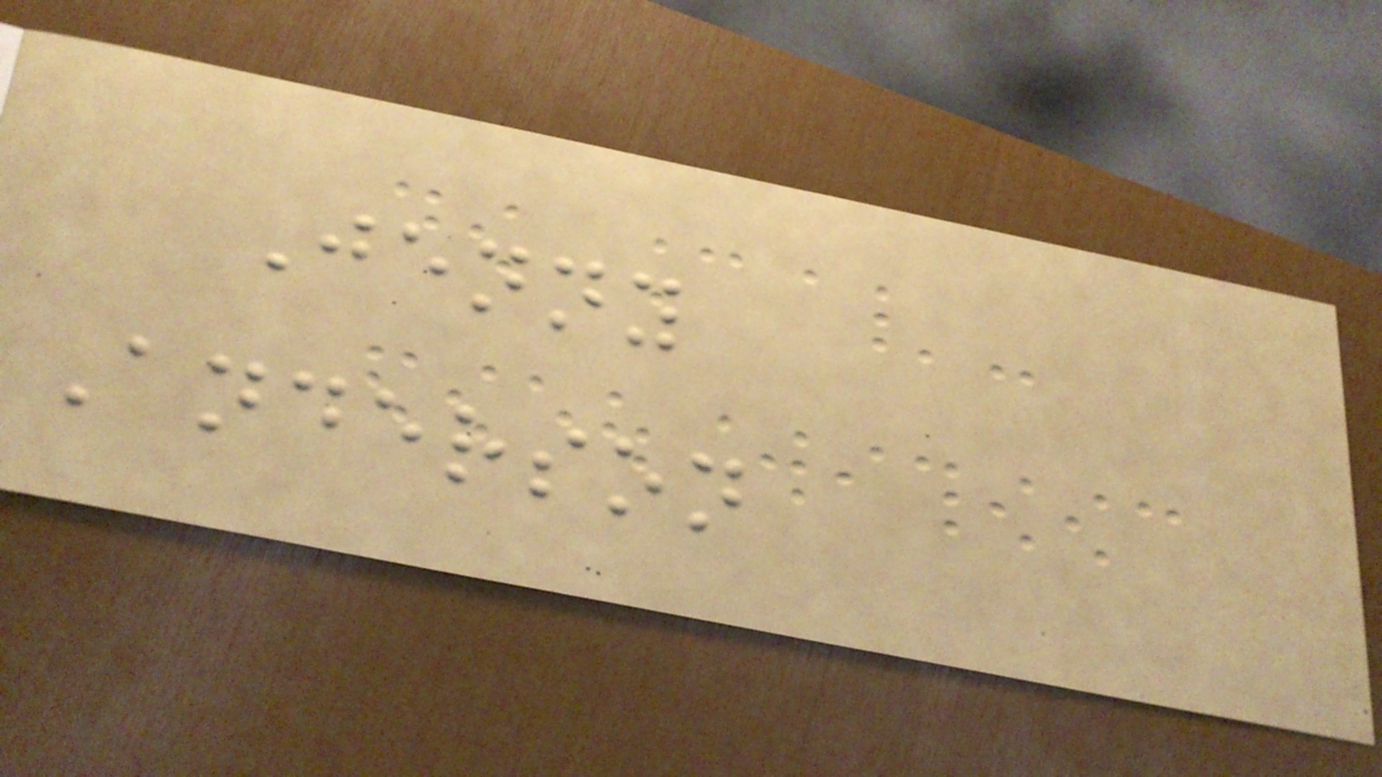Jenny
Anderson
